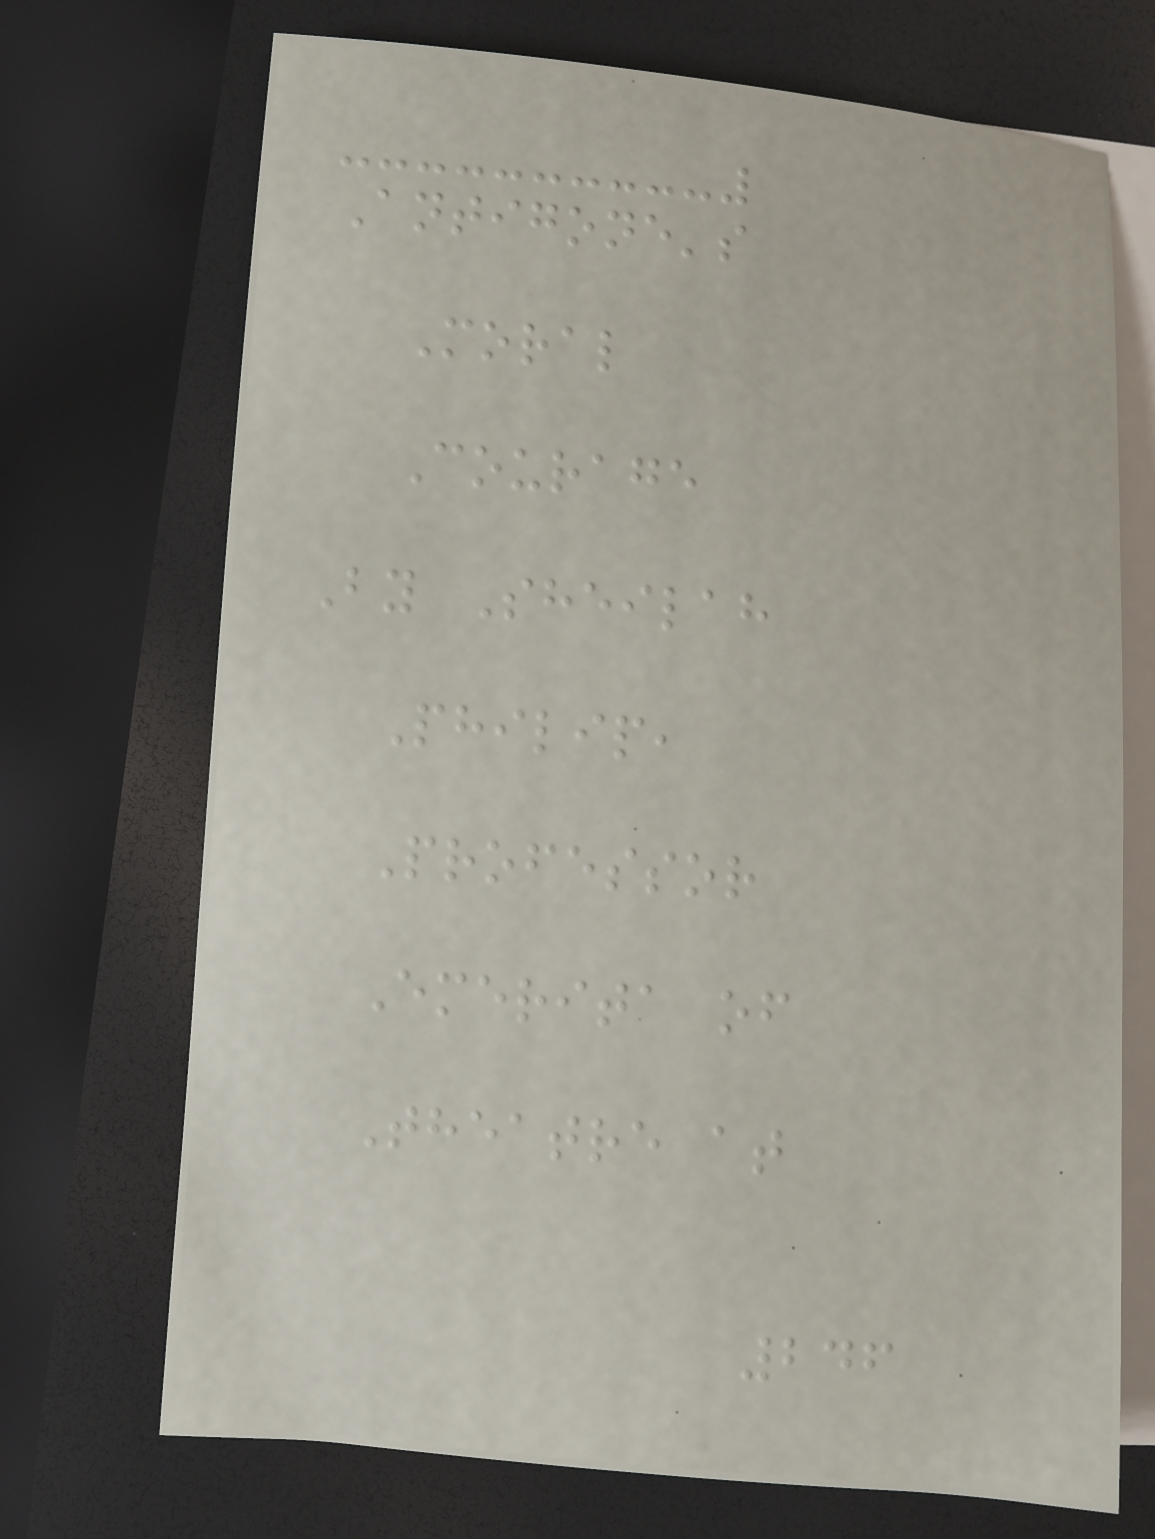Antigone's
Moral
Courage
By Sheilah
Philip,
Professor
Emerita of
Theatre at
246
